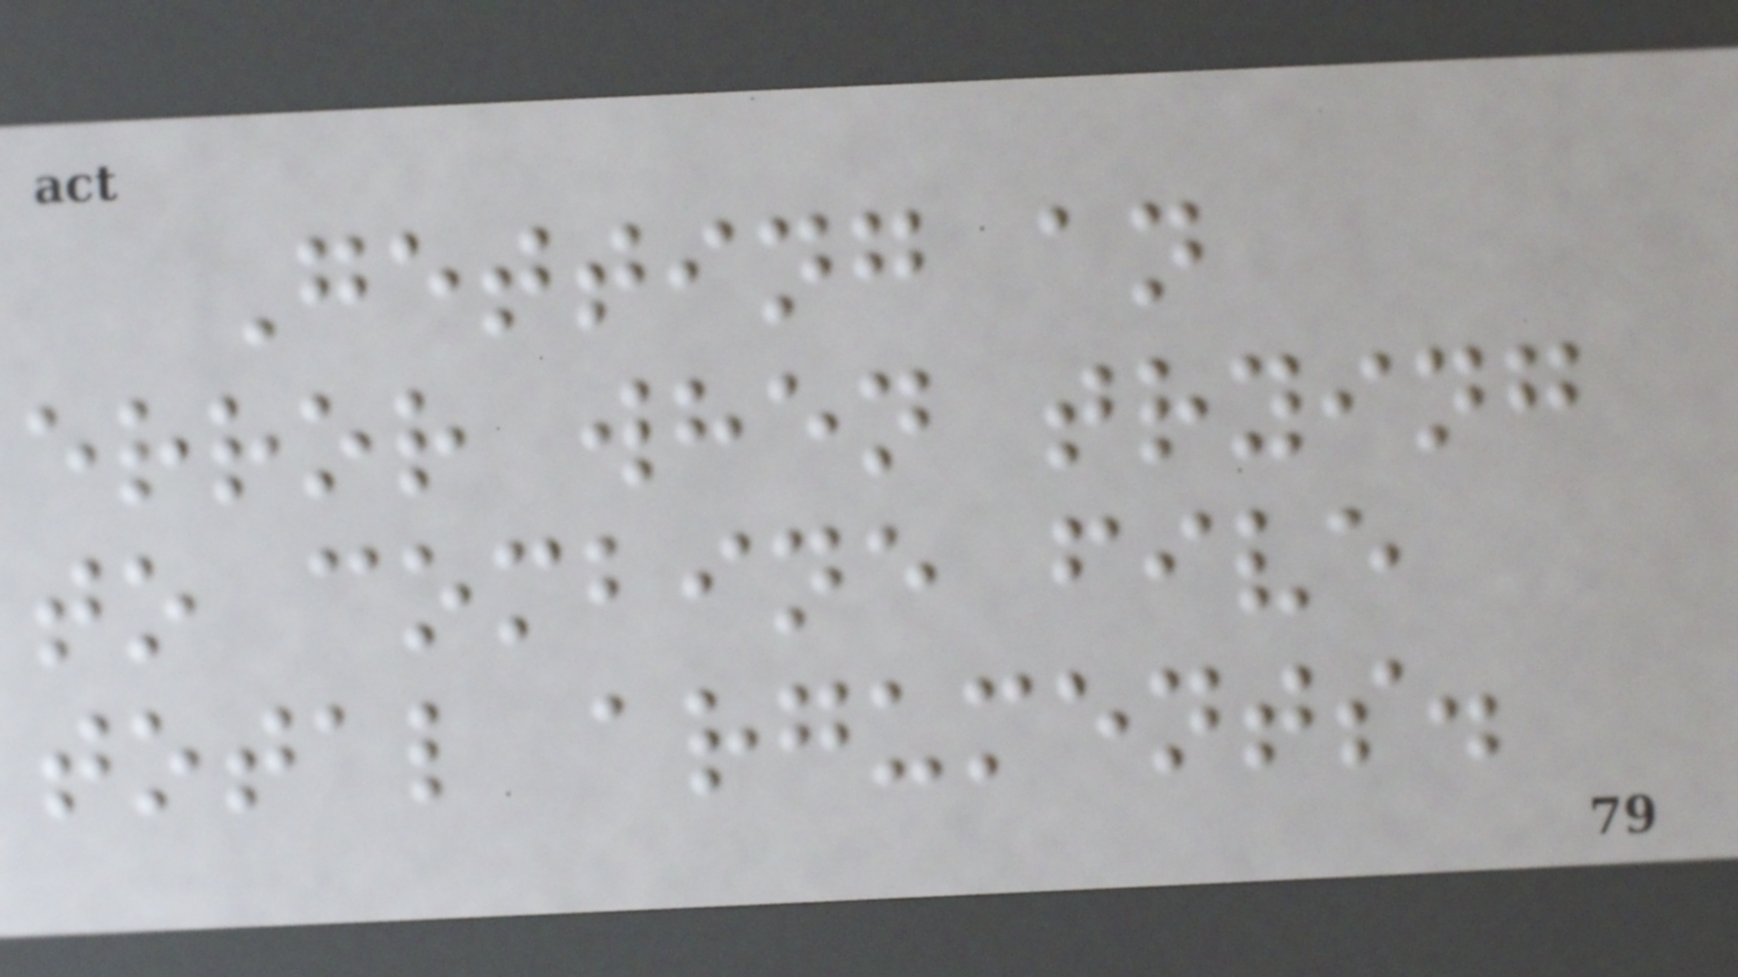Getting an
error when trying
to combine five
total arguments.
